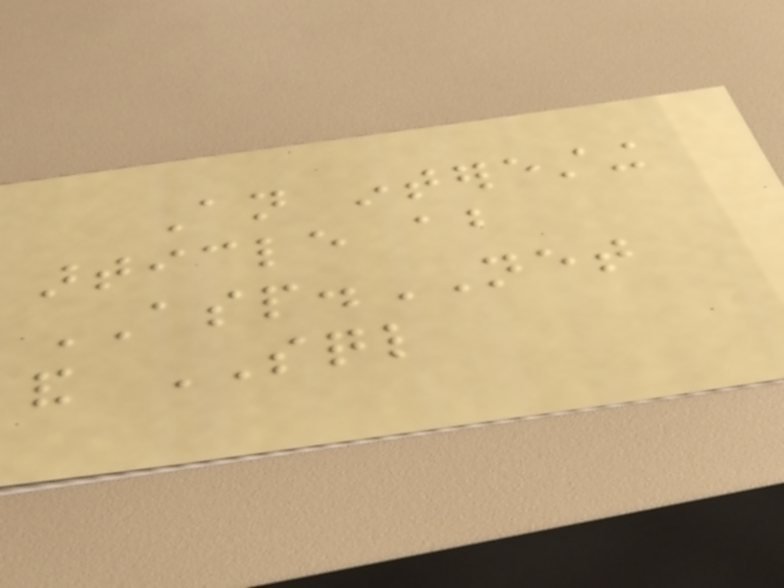An interesting
article about
ASP.NET
and SQL
